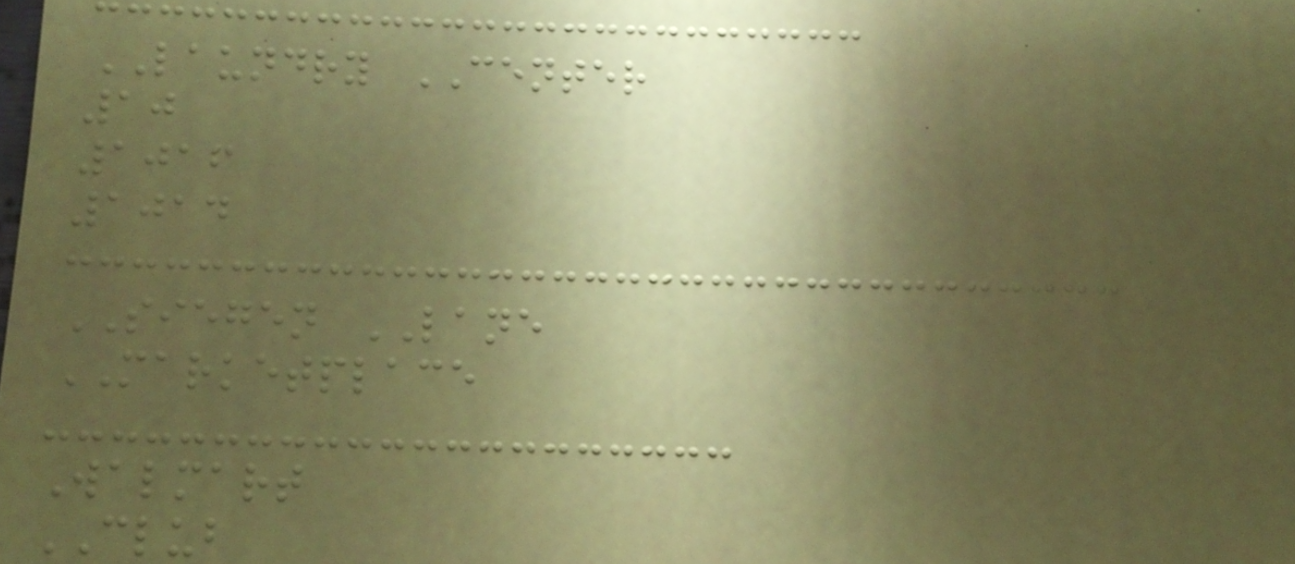LAUNDRY CENTER
10
1016
1014
SIEGEN LANE
MARKETPLACE
Walmart
CLUB
